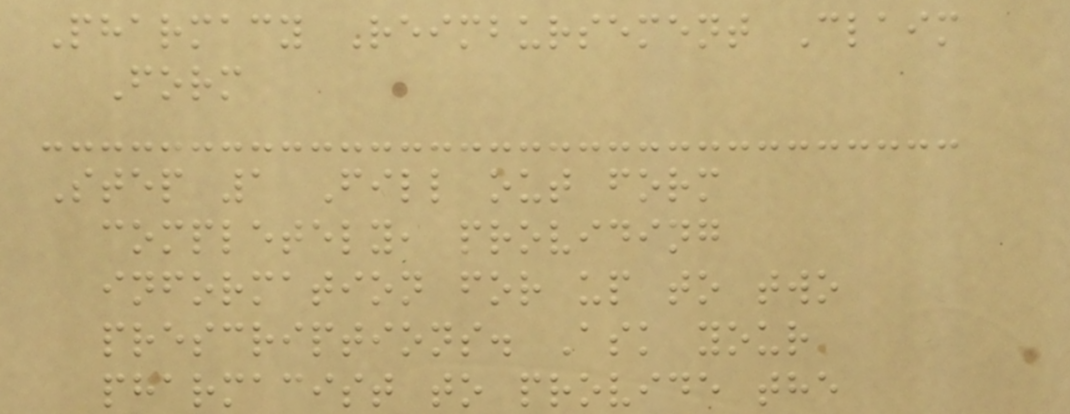Pharmacy Reimbursement Claim
Form
Step 1 Fill out form
completely, providing
information for up to two
prescriptions. Ask your
pharmacist to provide the
